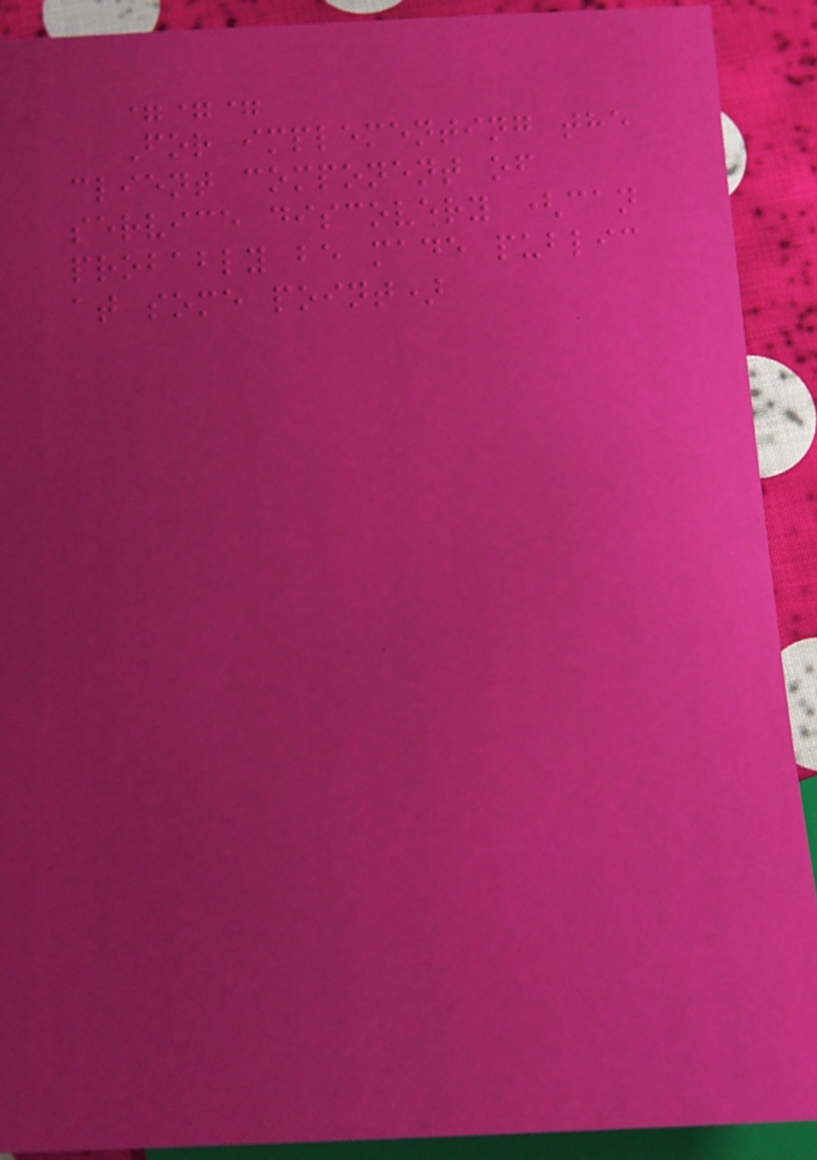===
For implementing the
client component of
service discovery (can
probably be made public
at some point)
